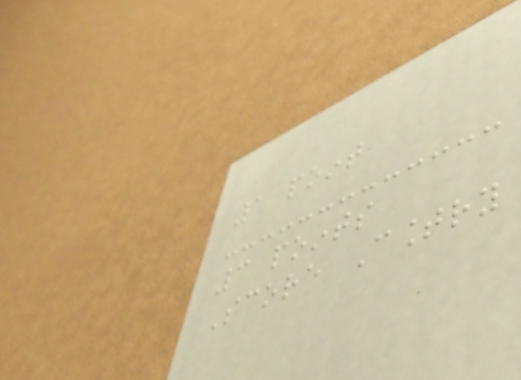1 point
3 points
Score Country
